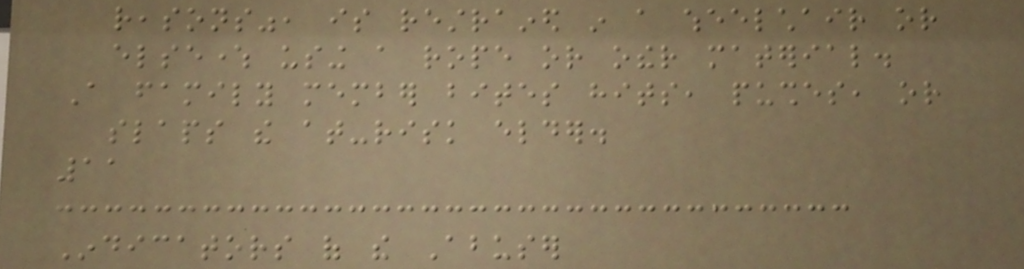reasons", is restrained in a wheelchair or
elsewhere using a rope or other material.
A family member bites hits, pushes, or
slaps the at-risk elder.
11
Indicators of the Abuser
